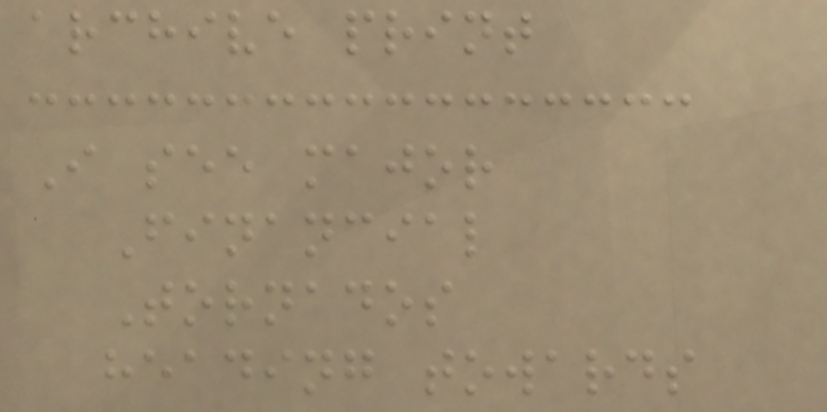archive print
I see major
Financial
Tornados
heading towards
